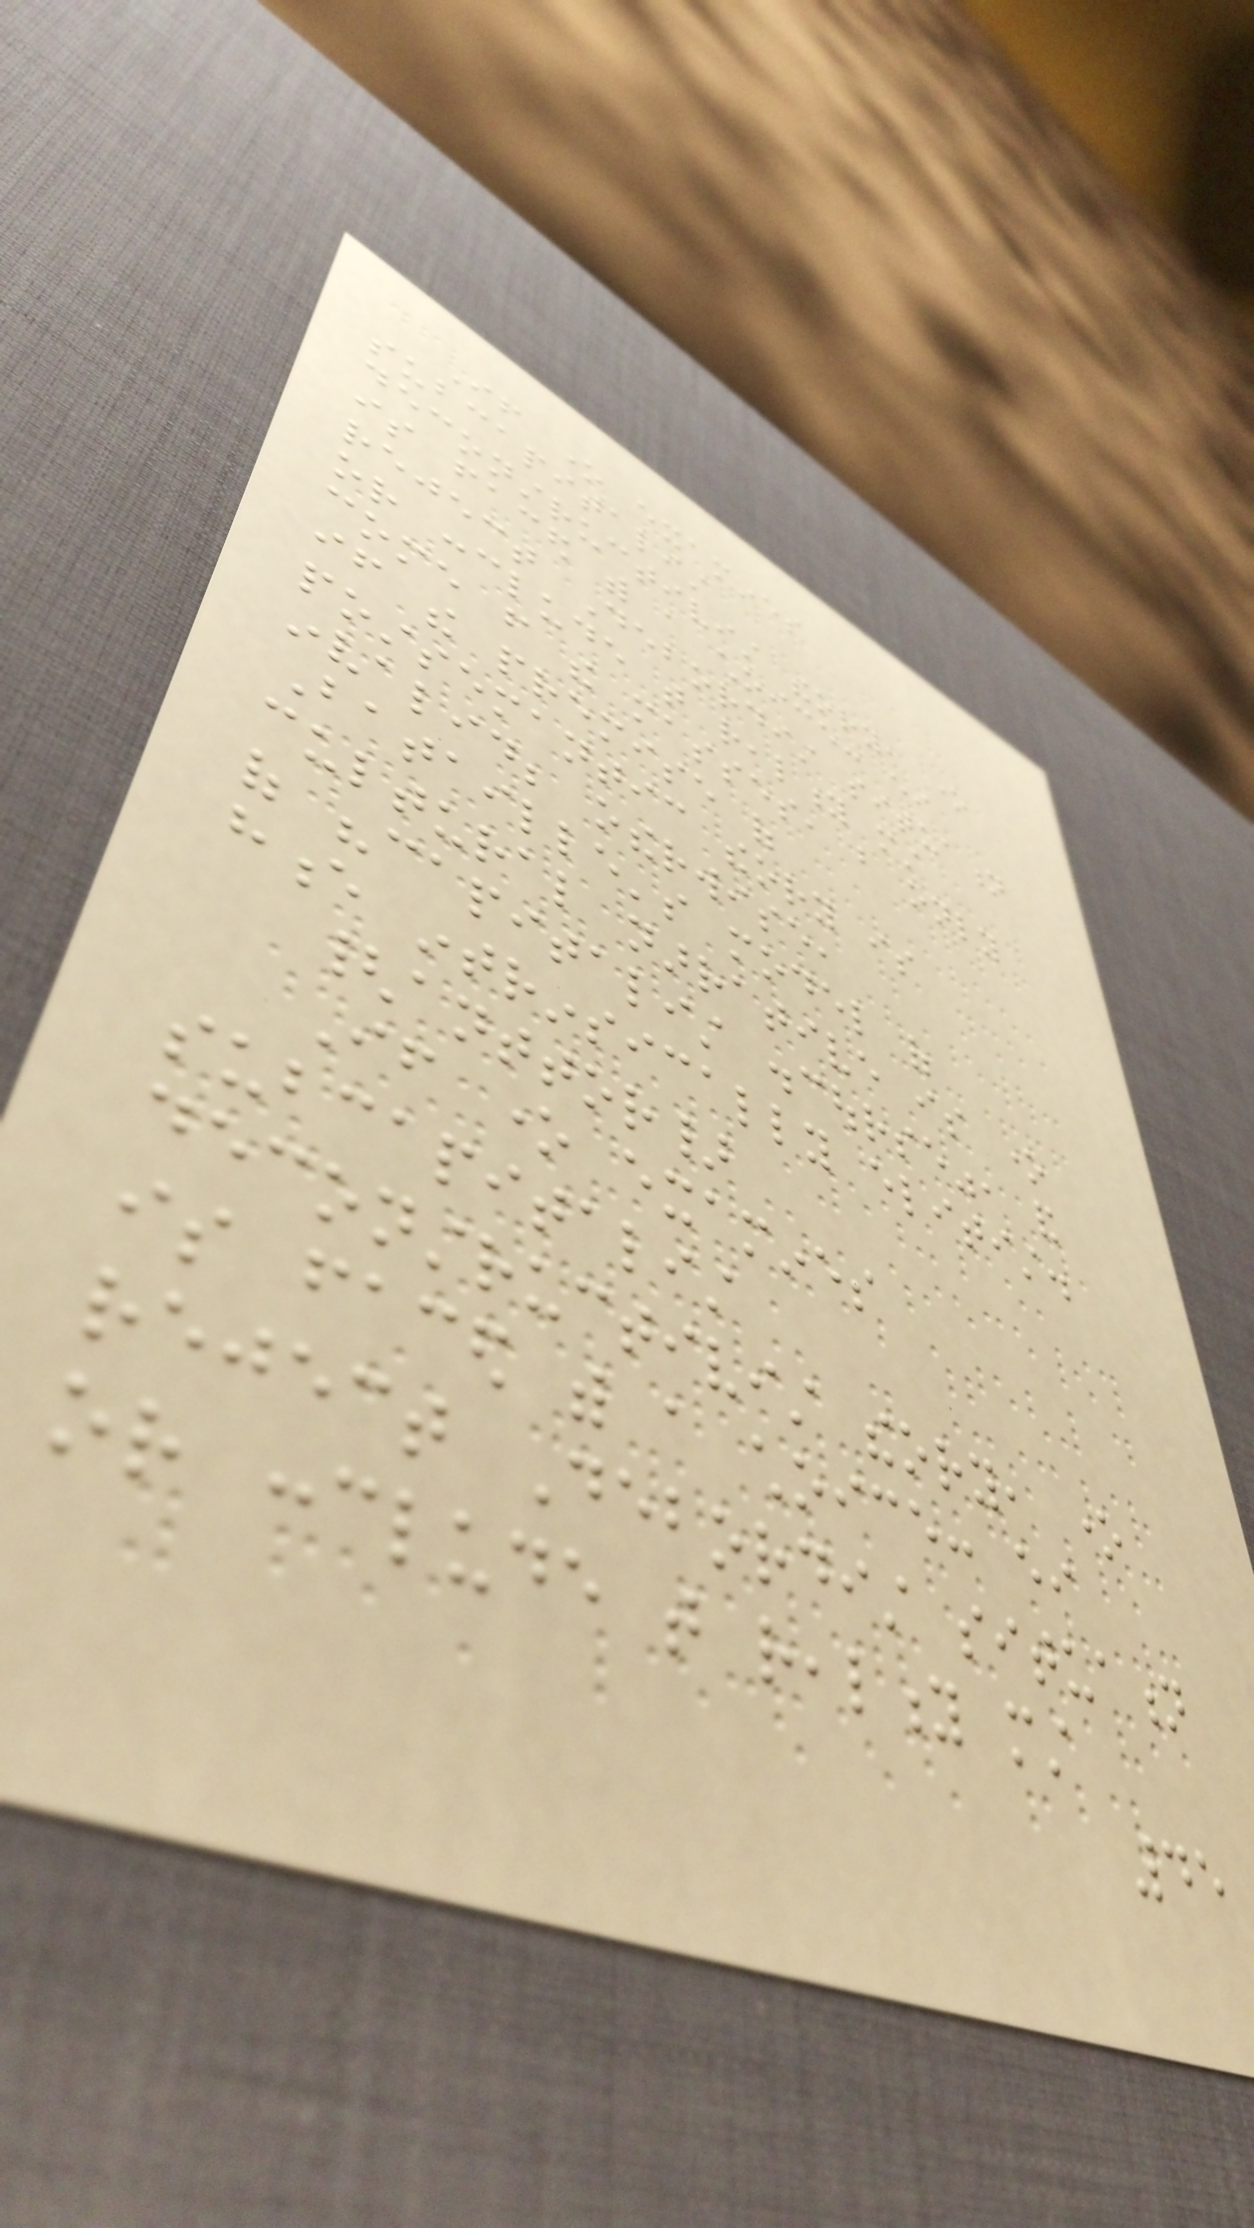If one examines
subcapitalist
deconstructivist theory, one
is faced with a choice: either
reject Debordist situation
or conclude that reality must
come from the masses, but only
if the premise of
postsemantic theory is
invalid; otherwise,
Bataille's model of
cultural narrative is one
of "capitalist discourse", and
hence intrinsically elitist.
{anttor}
If one examines
subcapitalist
deconstructivist theory, one
is faced with a choice: either
reject Debordist situation
or conclude that reality must
45
